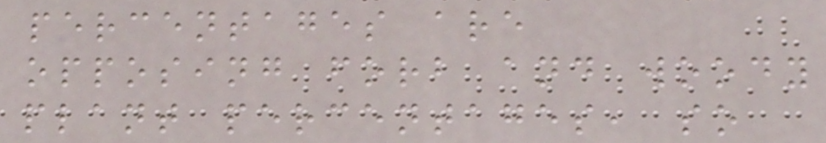percentages are
opposing forb and woody
plant percentages, so
